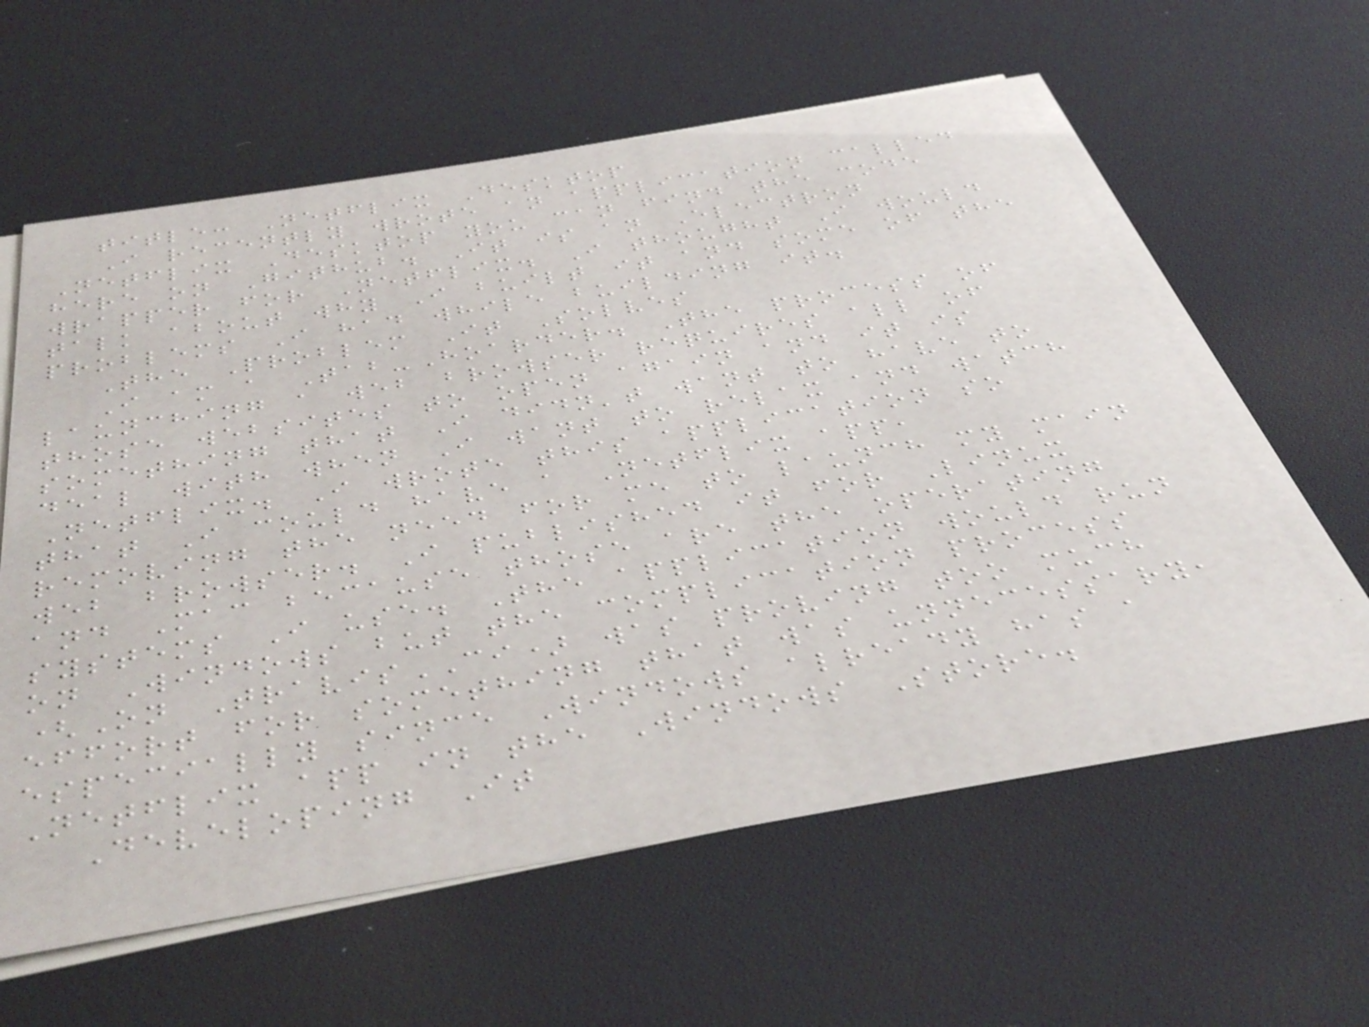title: Netflix Desktop
I recently wrote an application called
Netflix Desktop you can find the code
here on Github. It is an Electron
wrapper for Netflix. I thought I would
talk about why I built it and some of the
problems I had while building it.
The Problem It Solves
I am a Tab-Hoarder. The process of
launching a web browser requires all of
those websites to open again and it is
something that I didn't want to have to
deal with when I want to relax and watch
Netflix. I wrote this application so
that I could have a Netflix app,
removing the need for me to launch my main
web browser. I published it for Linux
and Mac because those are the operating
systems I use. The application would run
on Windows but the complication process
(On TravisCI) was proving too much
effort for something that was unnecessary,
especially since Windows already has a
Netflix app in the Windows Store.
Developing It
